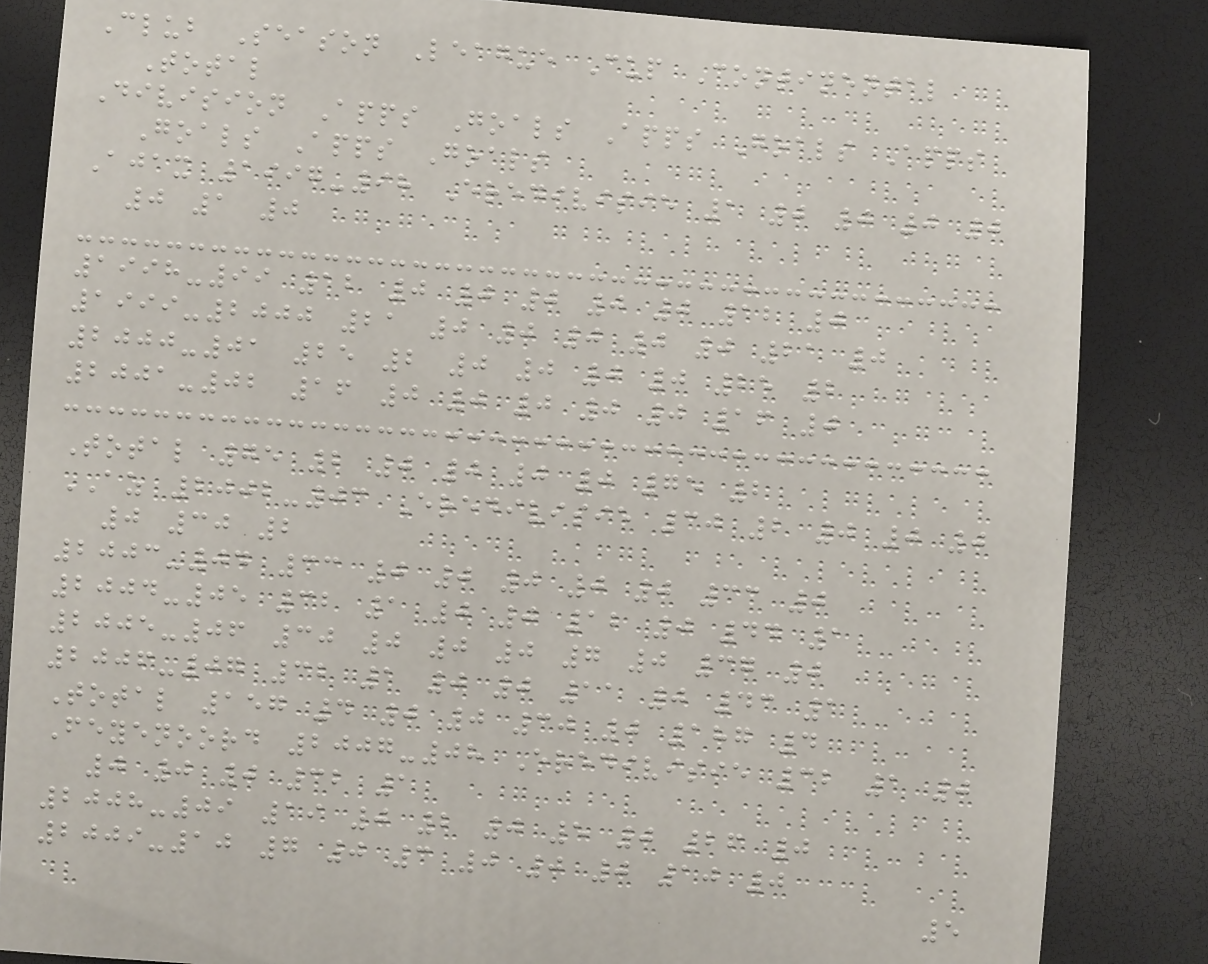Club Season League Cup Continental
Total
Division Apps Goals Apps Goals Apps
Goals Apps Goals
Ajax 1997-98 Eredivisie 1 0 0 0 0
0 1 0
1998-99 12 0 0 0 0 0 12 0
1999-2000 21 0 0 0 0 0 21 0
2000-01 25 2 0 0 0 0 25 2
2001-02 16 0 0 0 0 0 16 0
Total 75 2 0 0 0 0 75 2
AZ 2002-03 Eredivisie 30 2 0 0 0
0 30 2
2003-04 33 0 0 0 0 0 33 0
2004-05 32 1 0 0 12 0 44 1
2005-06 30 0 0 0 7 0 37 0
2006-07 32 1 0 0 11 0 43 1
Total 157 4 0 0 30 0 187 4
Feyenoord 2007-08 Eredivisie 32 1 0
0 0 0 32 1
2008-09 19 0 2 0 5 0 26 0
2009-10 7 0 3 0 0 0 10 0
5
